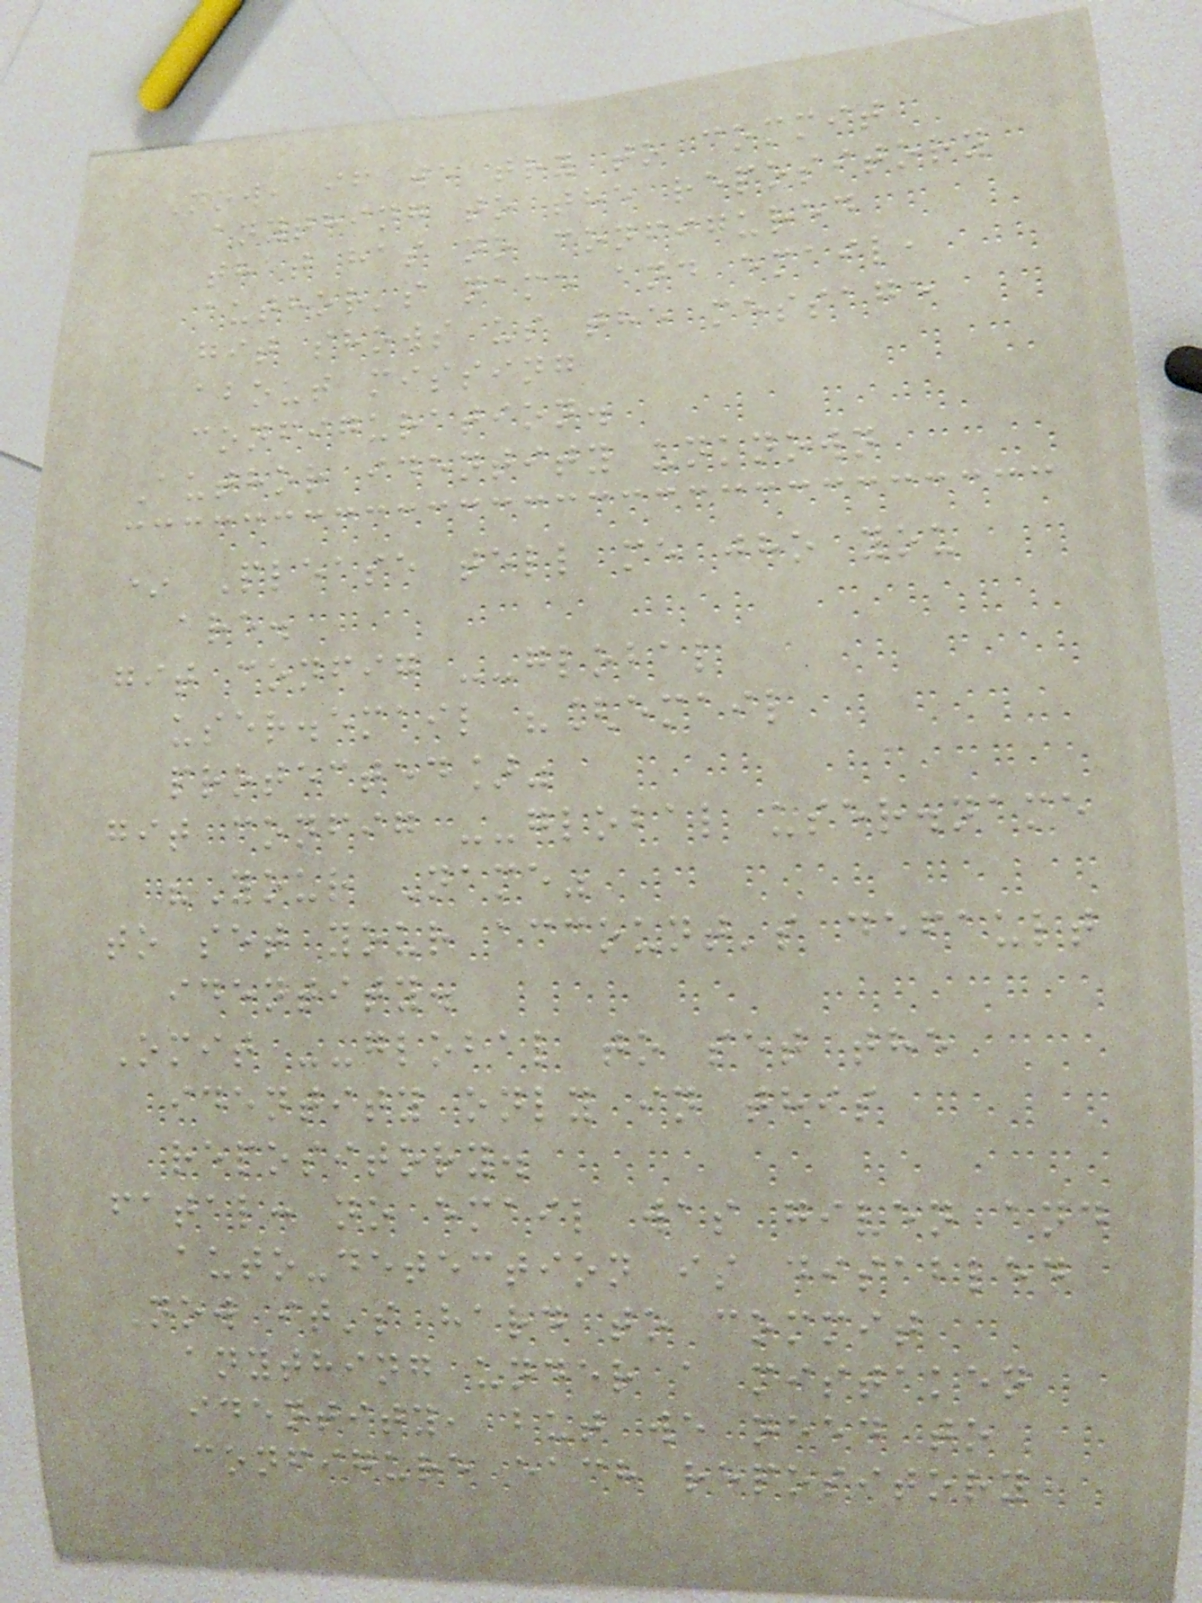Now, if we try to commit
anything to the repository
that has no configured
author's name and email,
git shows us the message
about missing
configuration.
Author identity unknown
* Please tell me who you
are.
git config --global
user.email "[email
protected]"
git config --global user.name
"Your Name"
to set your account's default
identity.
Omit --global to set the
identity only in this
repository.
fatal: no email was given and
auto-detection is disabled
Now it's hard to commit
anything under a mistaken
identity, but we need to
configure each repository
